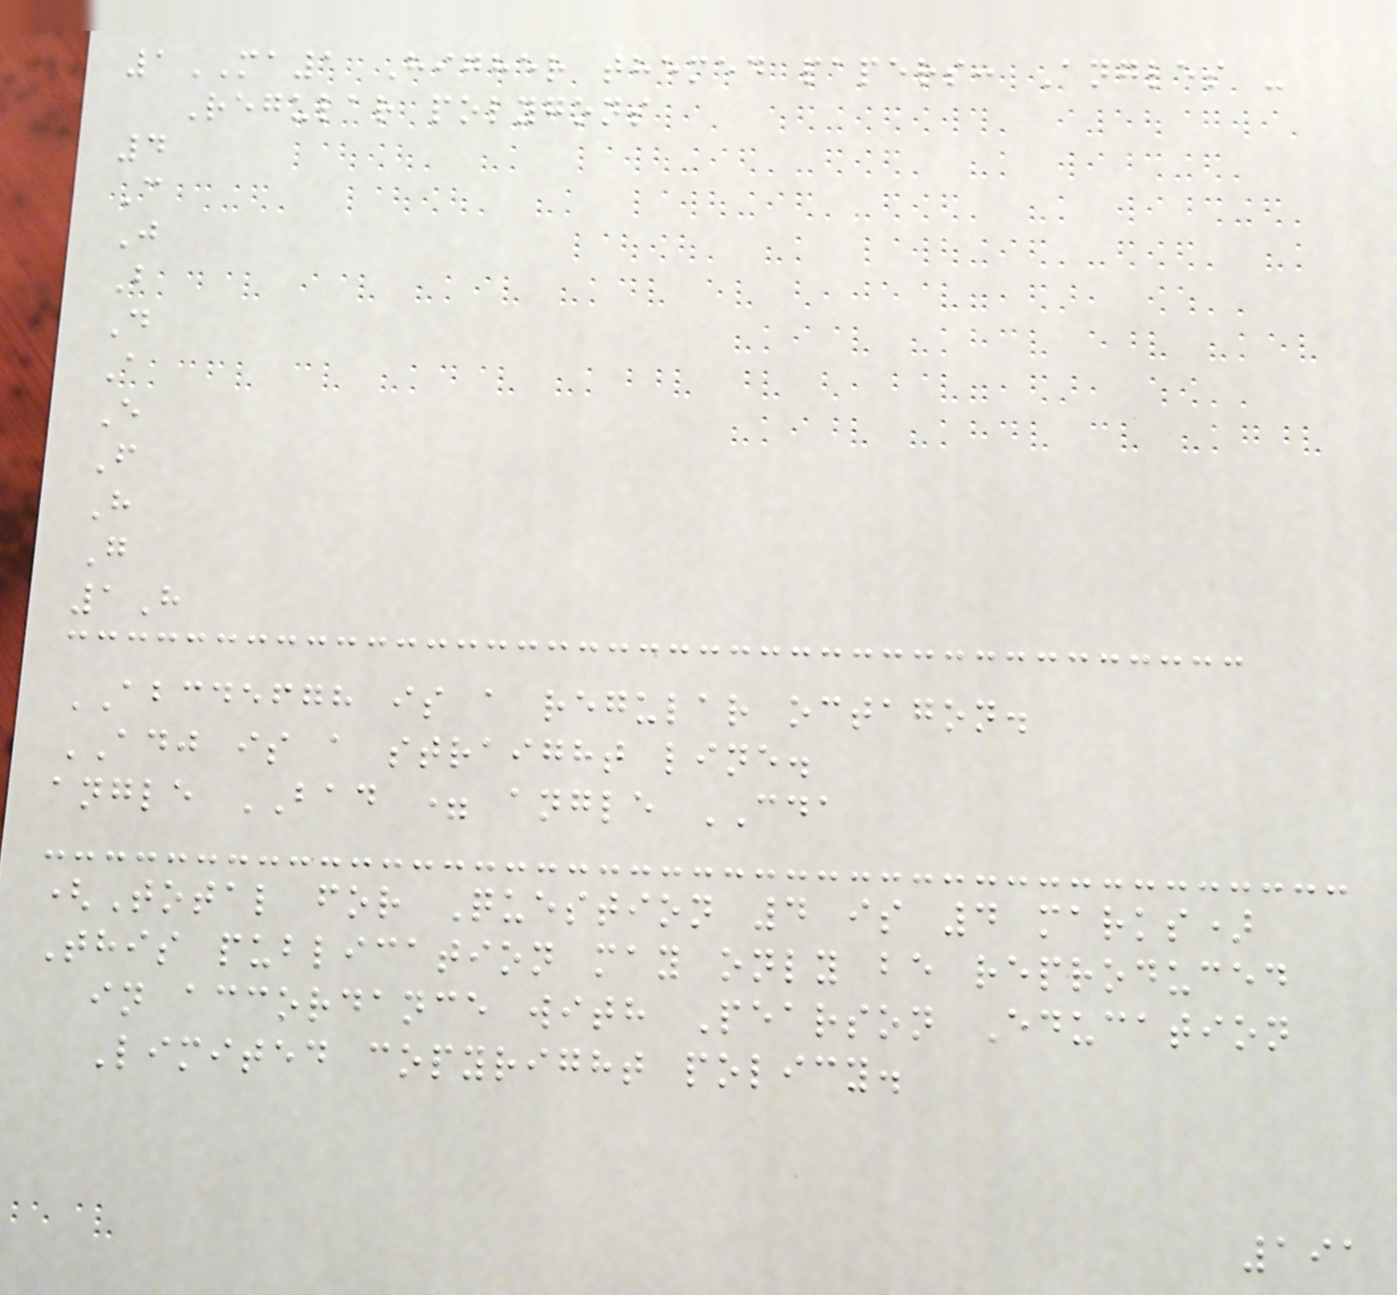1MA1 Higher themed papers: Angles -
Regular polygons
4
C
J
B
D
A
E
F
H
G
1H
ABCDEFGH is a regular octagon.
ADJ is a straight line.
angle BAD = angle CDA
(Total for Question 4 is 4 marks)
This publication may only be reproduced
in accordance with Pearson Education
Limited copyright policy.
191
